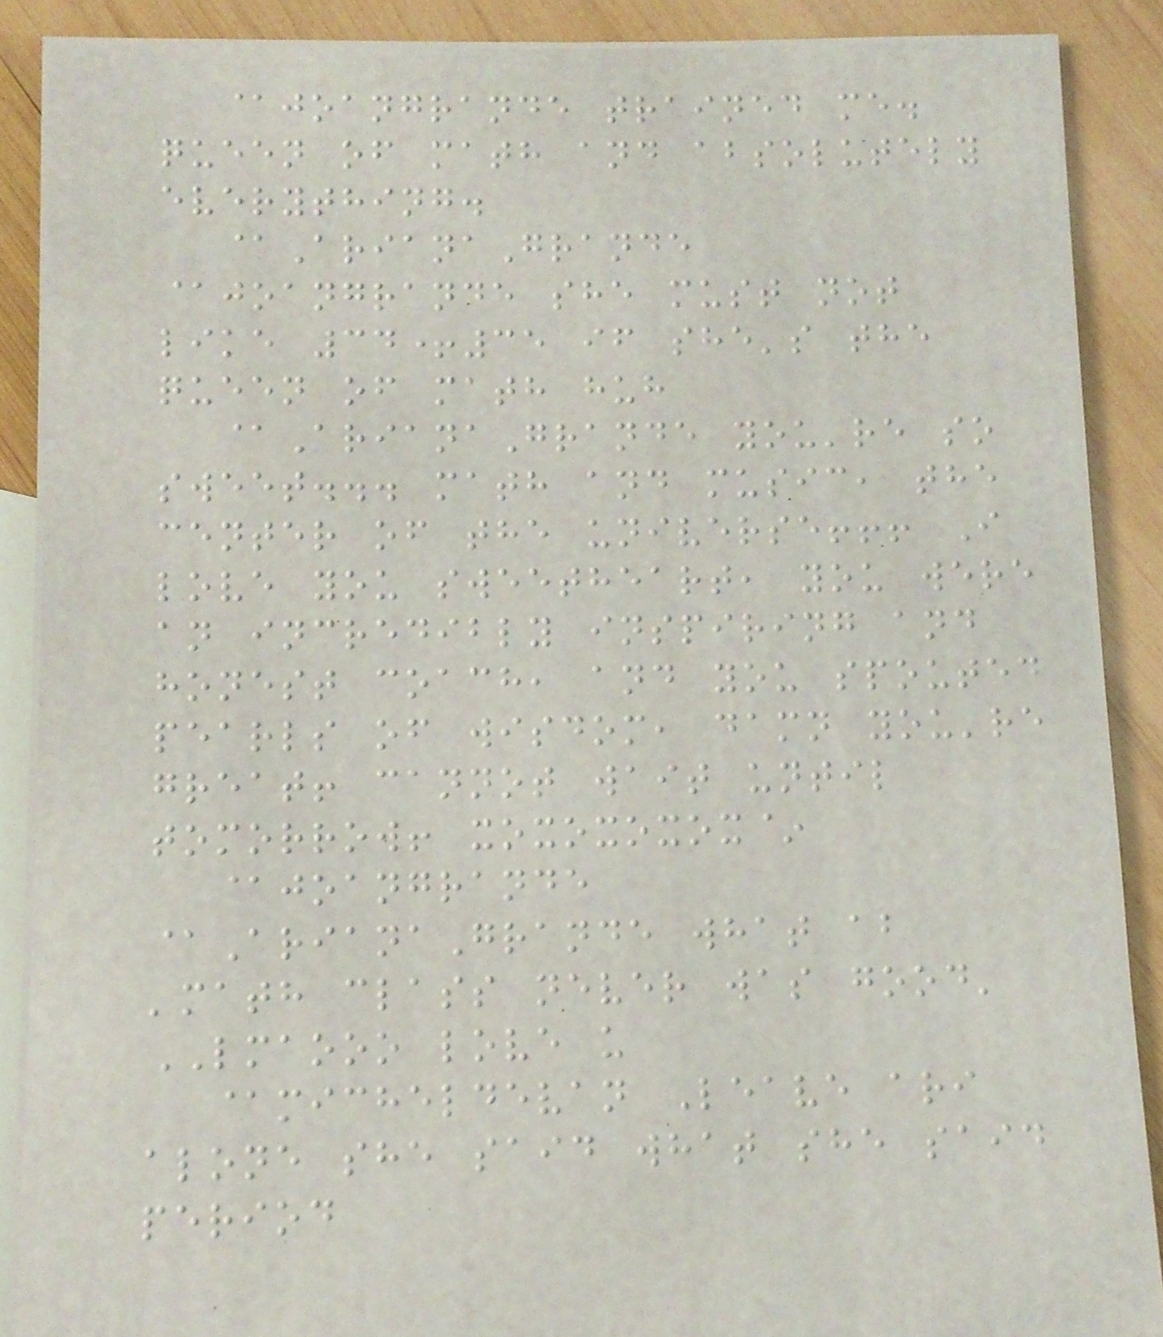@joangrande trained me.
queen of math and absolutely
everything.
@ArianaGrande
@joangrande she must not
like 34+35 if she's the
queen of math huh
@ArianaGrande you're so
sweet... math and music, the
center of the universe!!! I
love you sweetheart, you were
an incredibly inspiring and
honest coach, and you spouted
pearls of wisdom, damn you're
great! cannot wait until
tomorrow! xoxoxoxox~
@joangrande
@ArianaGrande what ab
'math class never was good'
LMAOOO love u
@micheldevan Leave ari
alone she said what she said
period
